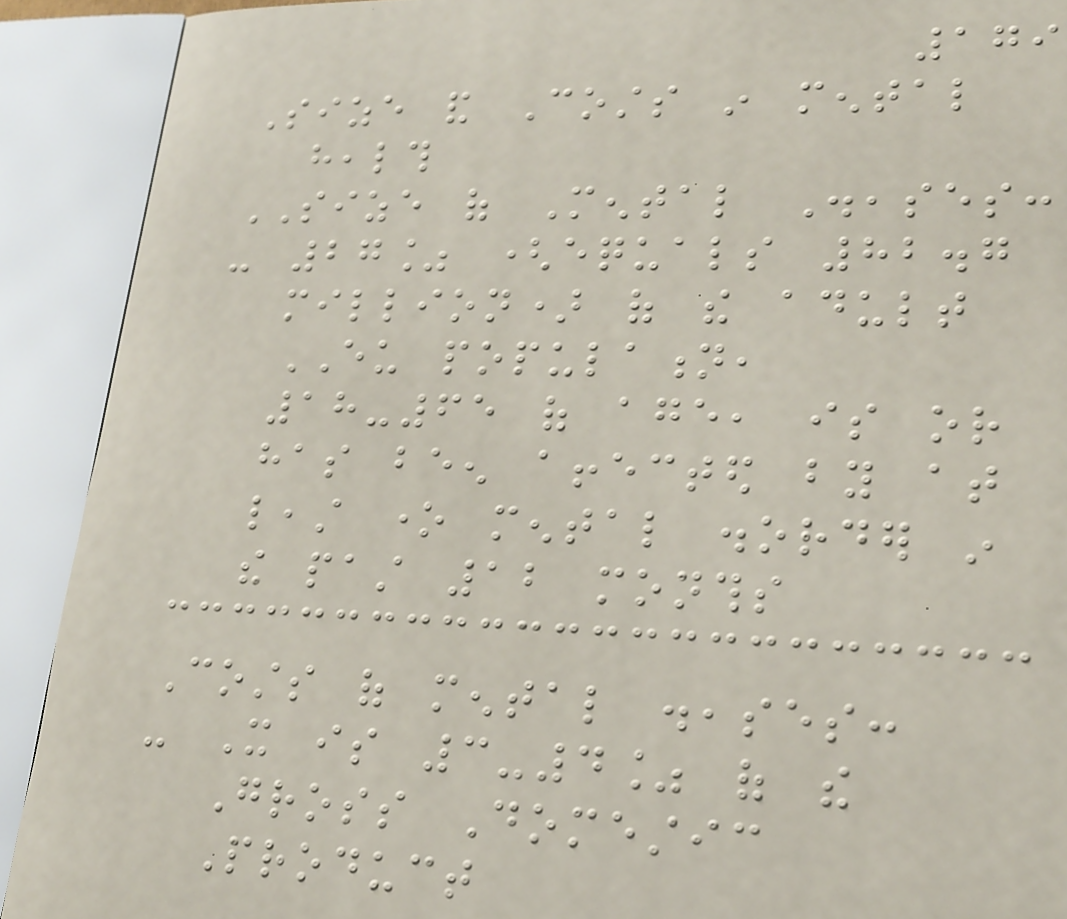179
Size and Costs in mental
health
SIZE of Mental Diseases:
- 27% (equals 82.7
million) of the adult
EU population,
18-65 of age, is or
has been affected by at
least one mental disorder in
the past 12 months
Costs of mental diseases:
- It is 3-4% of the
Gross Domestic
Product
